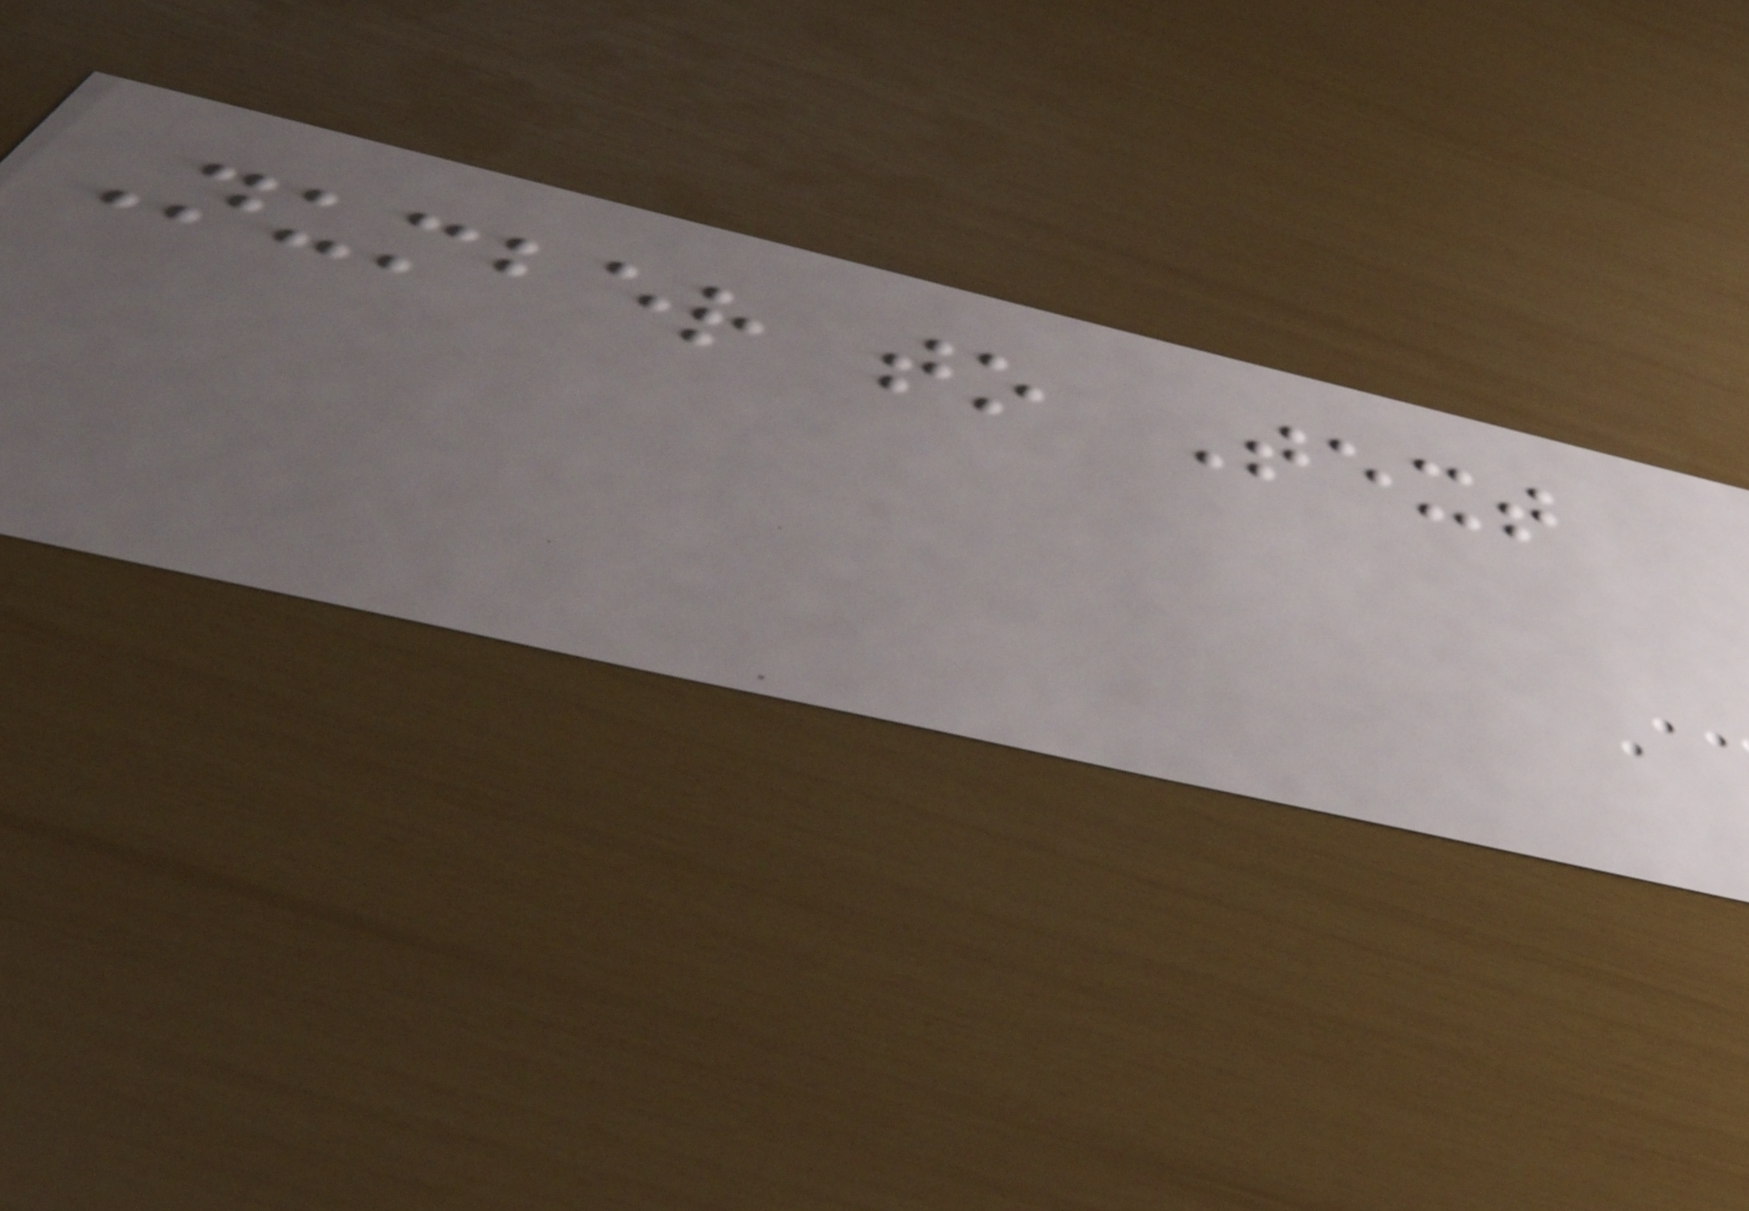Number to Text
